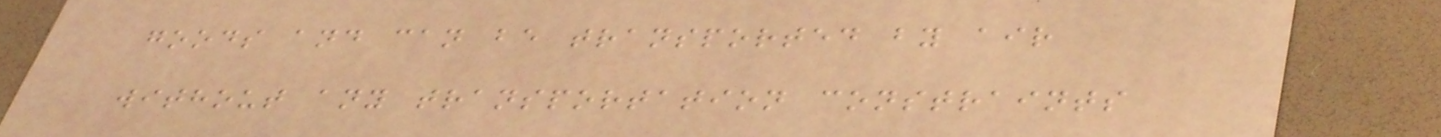goods and can be transported by air
without any transportation constraints
